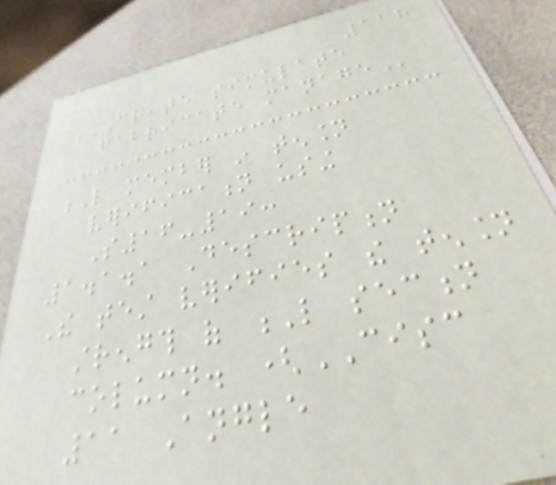118
CREATE SIMULATE
FABRICATE MANAGE
L member in tension
verification using
S16-19:
1.1.1 Description
The test verifies the tension
strength of L section
column. (CISC
11 Angle
